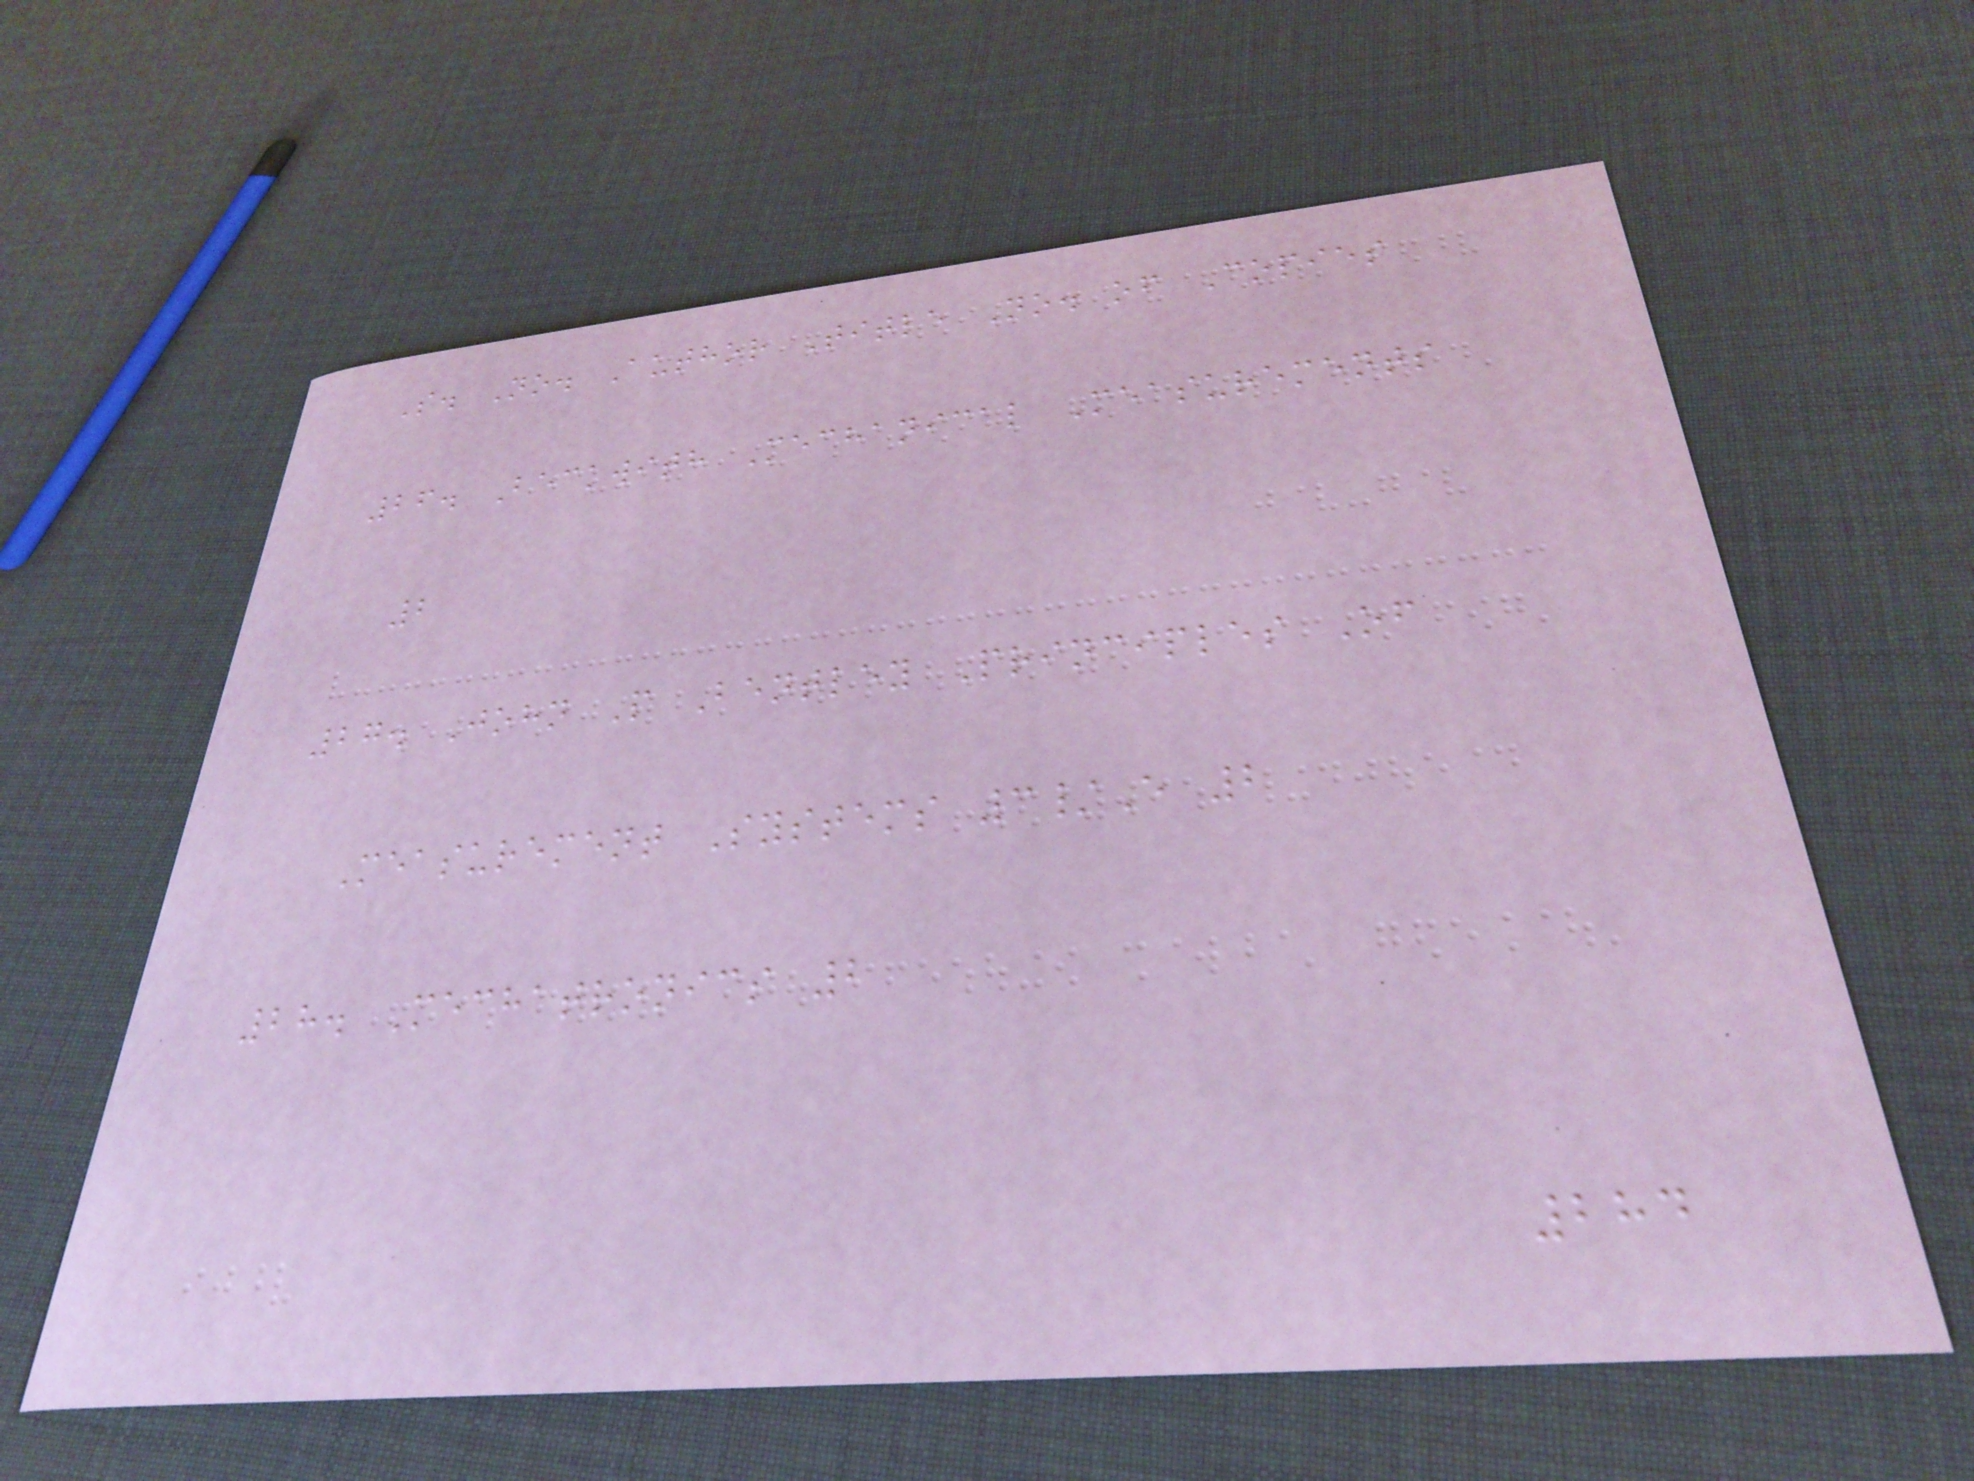S. No. Author Title No. of Copies
26. Beckwith Mechanical Measurements
2
27. John P Bentley Principles Of
Measurement Systems 3/E 2
28. Mechatronics 2
284
